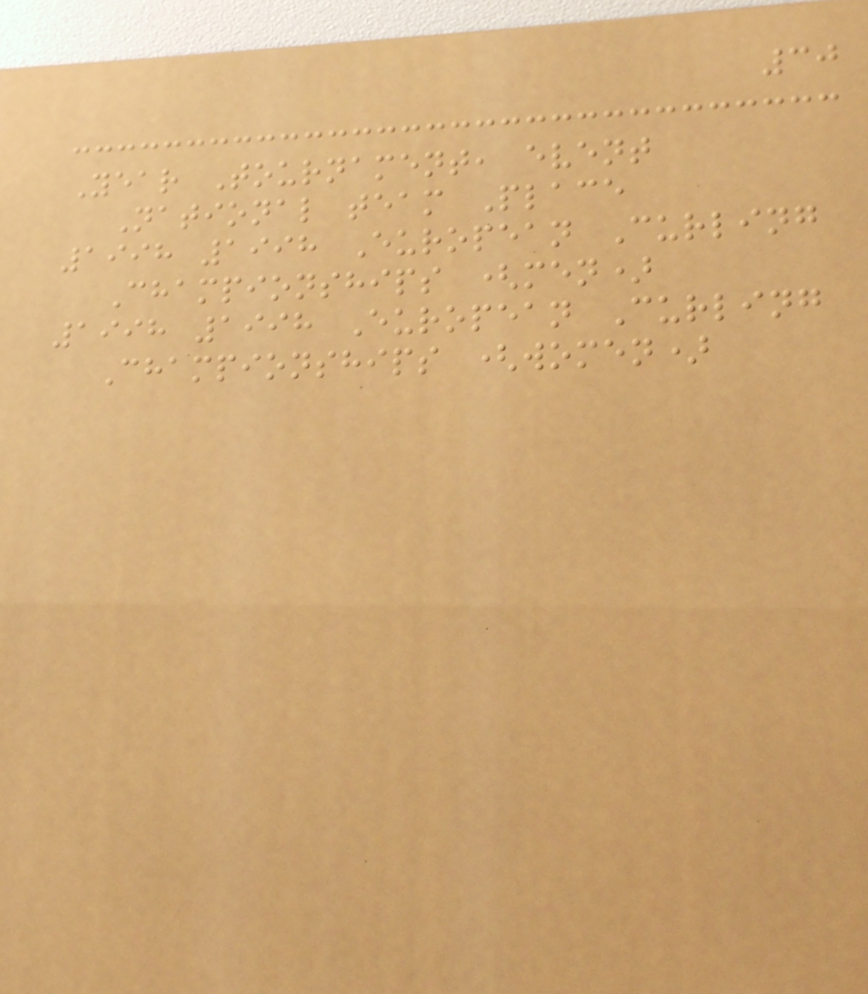30
Year Tournament, event
National team Place
1998 1998 European Curling
Championships (men)
1998 1998 European Curling
Championships (women)
